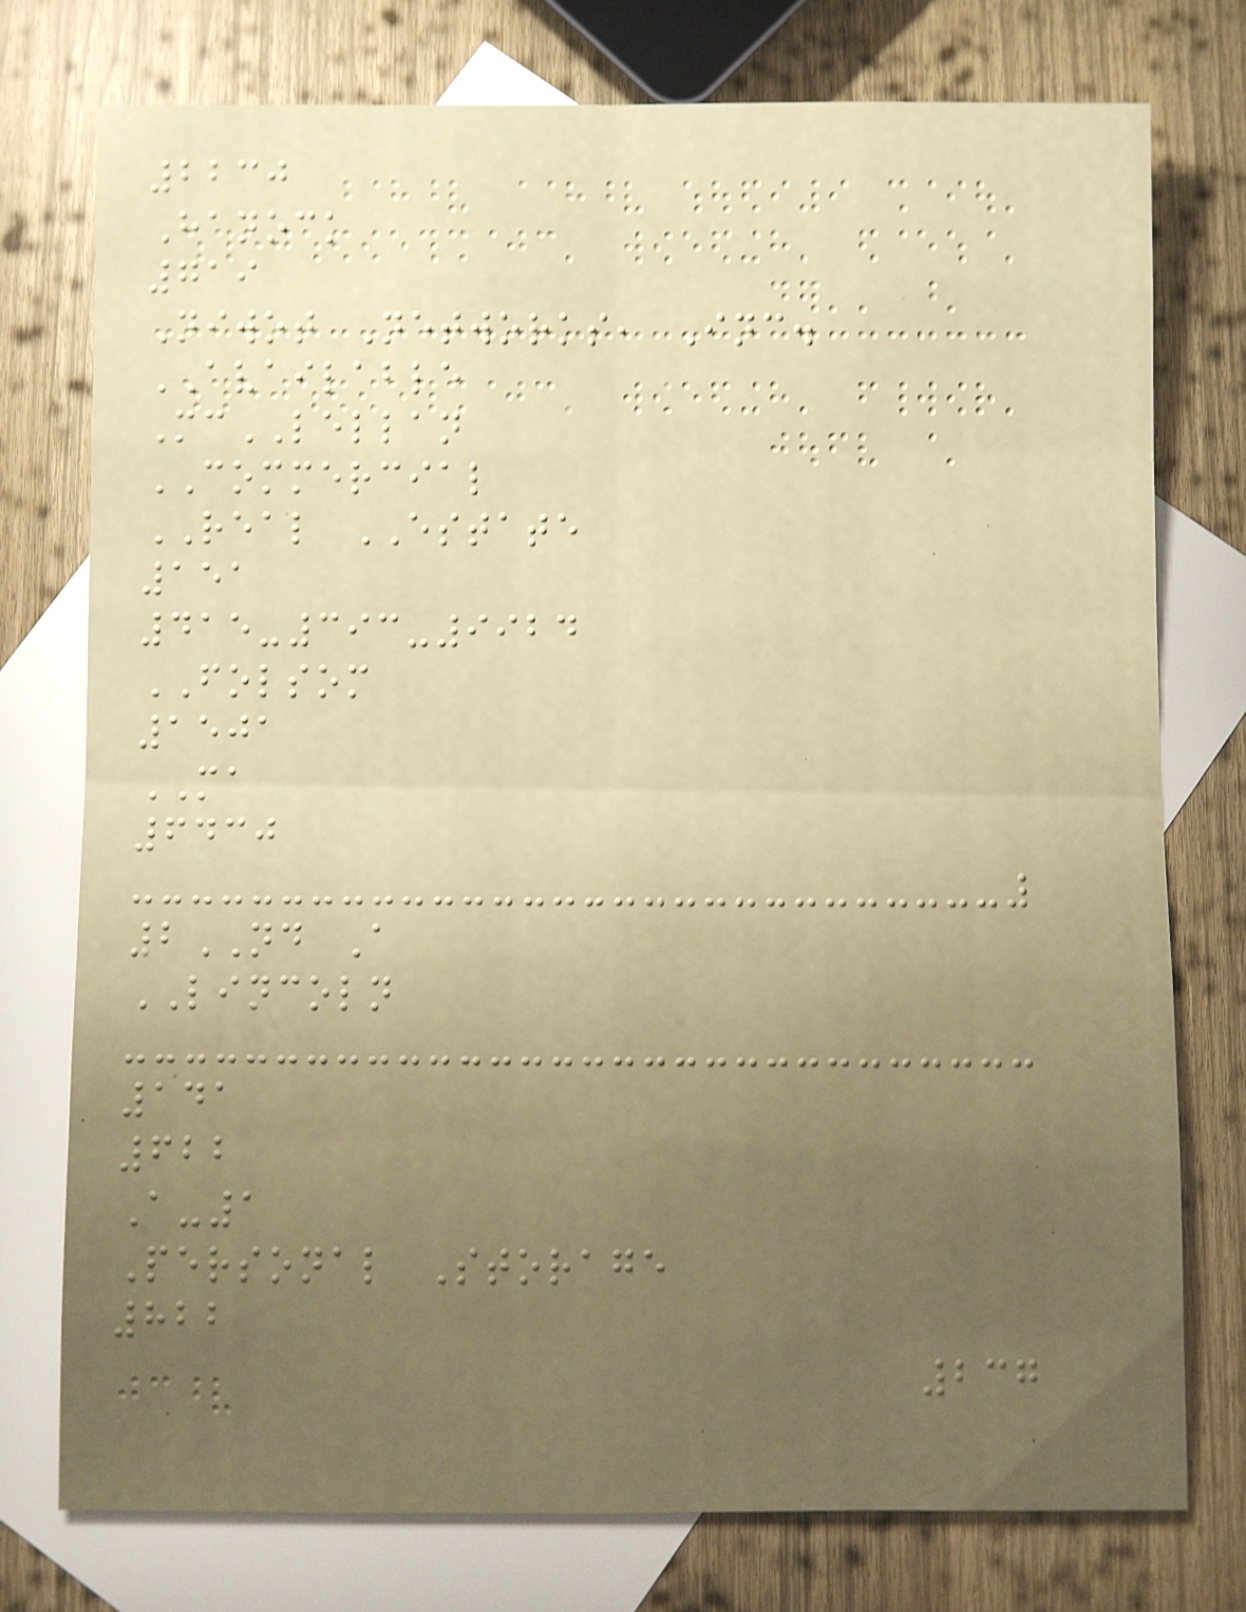2230
Hanock
719
Niwot Networks, Inc.
AVAILABLE
McLELLAN
COMMERCIAL
REAL ESTATE
151
415-393-9924
FOLSOM
1501
MA
6430
2ND A
LINCOLN
141
622
A-1
Personal Storage
822
237
